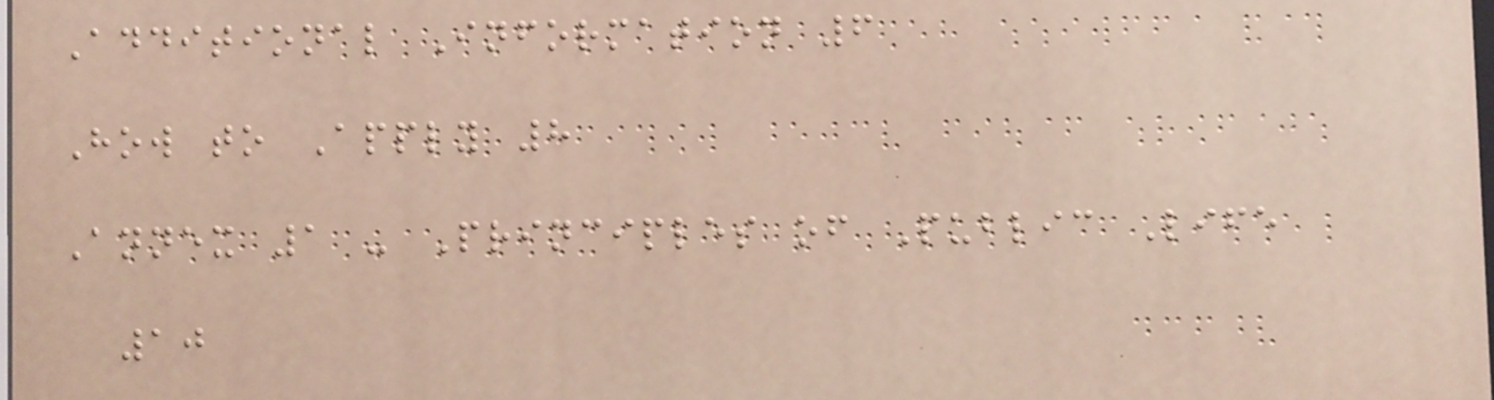Additional Information 6
How to Apply 8
Annex 1 - Principles of Public Life
10
